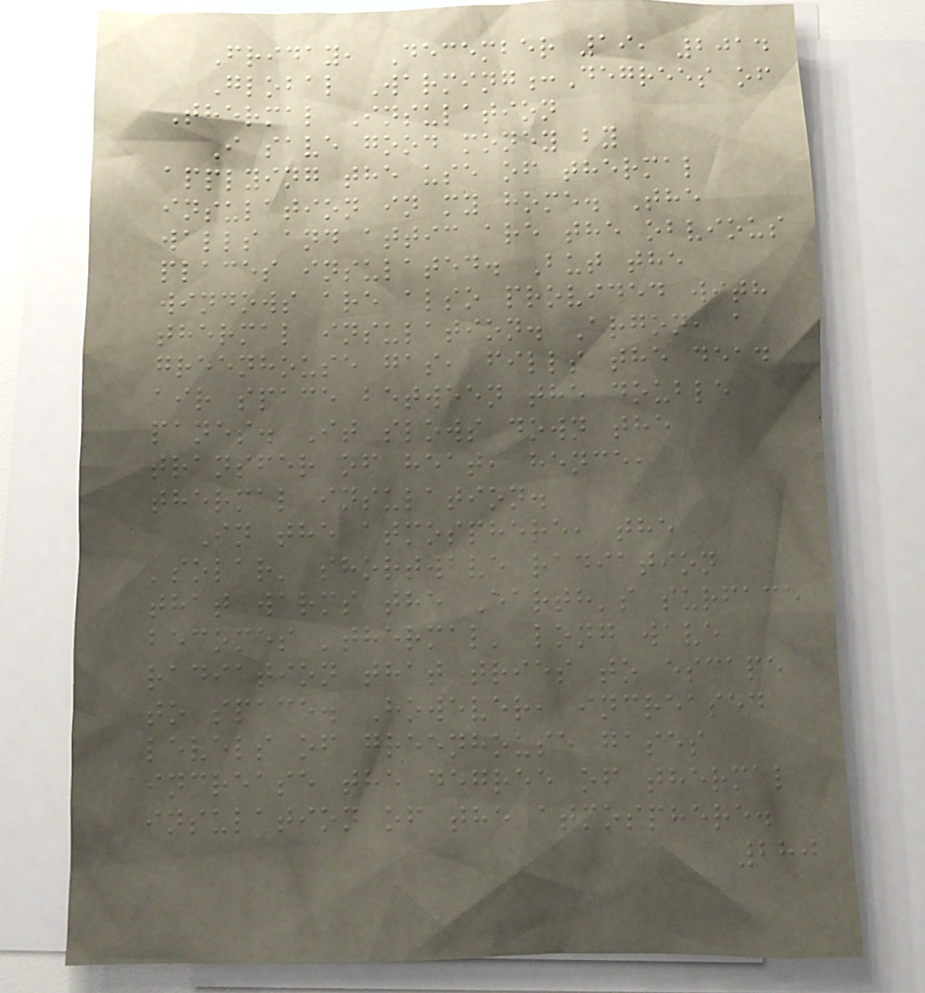Friday, December 19, 2014
Global Warming:Degrees of
Thermal Insulation
I save good money by
applying the use of thermal
insulation in my home. The
walls and attic are the obvious
places insulated. But the
windows are also provided with
thermal insulation. Argon, a
greenhouse gas, fills the dead
air space between the double
panes. It slows down the
transfer of heat, hence,
thermal insulation.
In the atmosphere, the
'solar' shortwave radiation
that warms the Earth's surface
becomes 'thermal' long wave
radiation that tries to escape
to space. However, increased
levels of greenhouse gases
increase the degree of thermal
insulation of the atmosphere.
280
